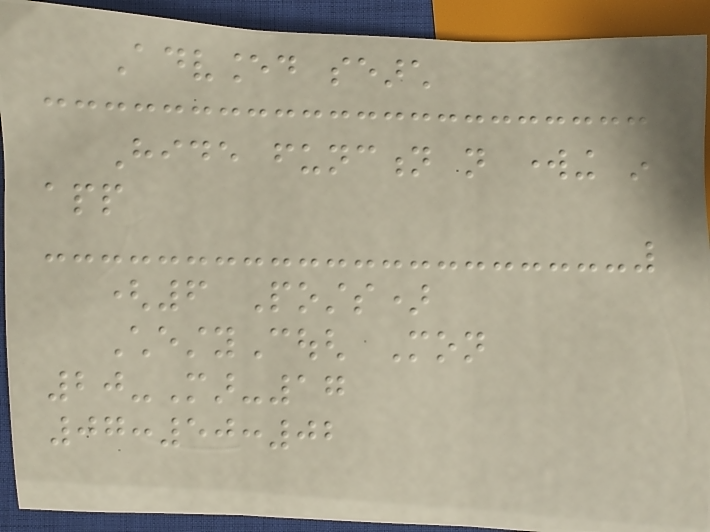Advanced search
Hide function not working in
app
(6 Posts)
ChestyCough Mon
20-Mar-17
07:50:02
